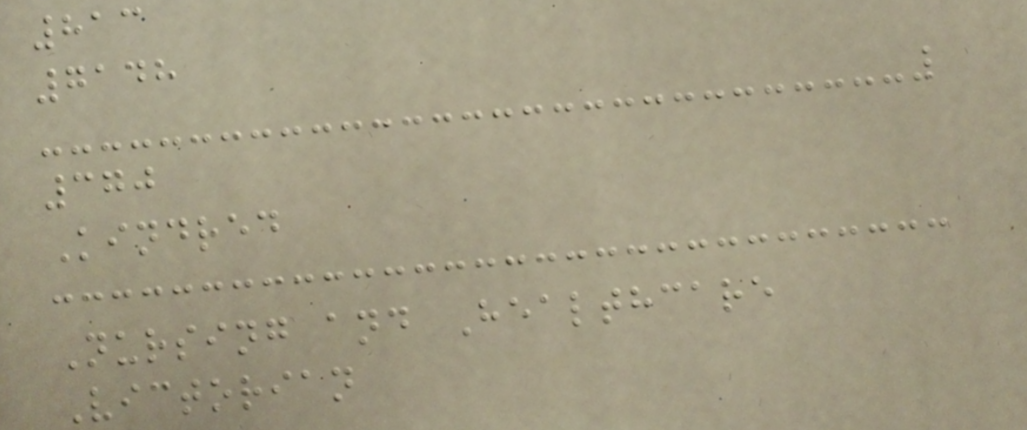813
7148
370
Kindred
Nursing and Healthcare
Victorian
